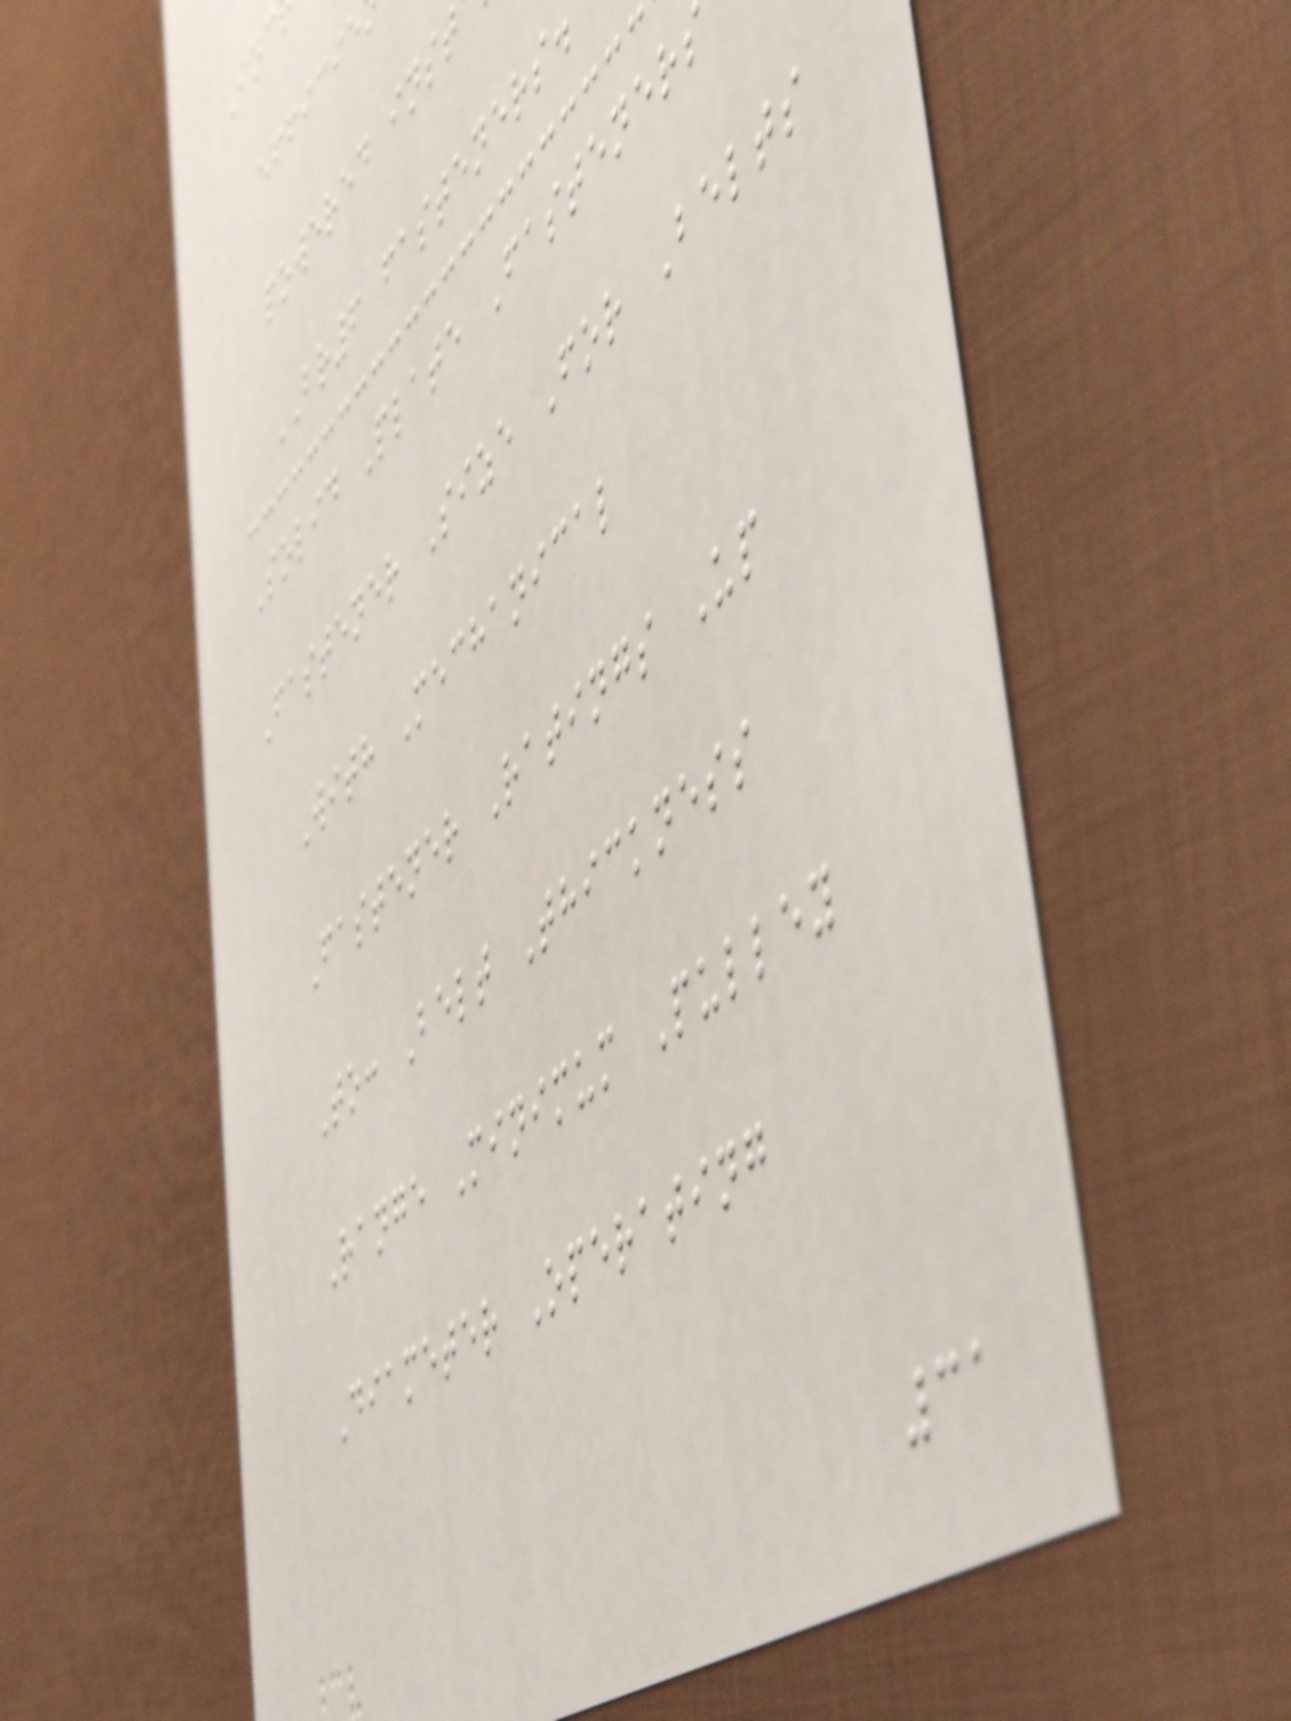efficie
powered inst
BR6 fasteners.
Solid Plate Fasteners
Fastener Size For Belts
With Mechanical
Fastener Ratings Up
To: Belt Thickness
Range Minimum Pulley
Diameter Operating
31
